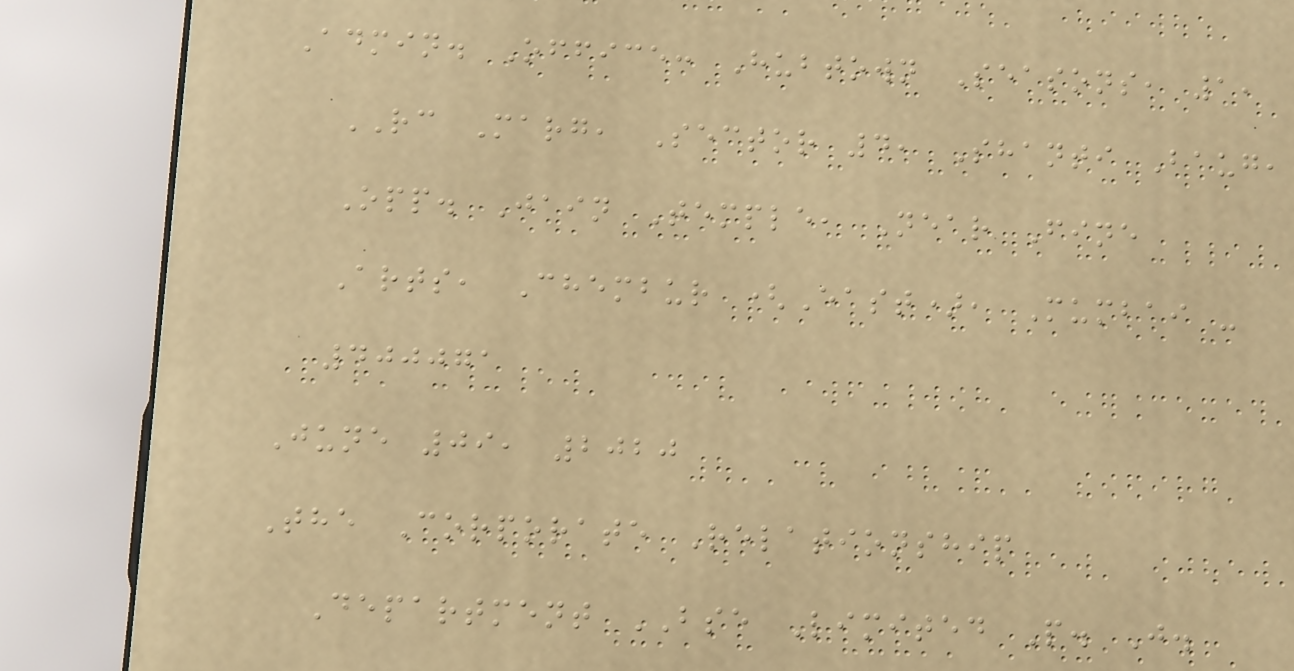Admin. Office: Hubtown Seasons, 1,
RC Marg, Sector 4, Shanti Baug,
Opp. Jain Temple, Near Fine
Arts, Chembur (East), Mumbai -
400071
June 09, 2020
The Corporate Relationship
Department BSE Limited P. J.
